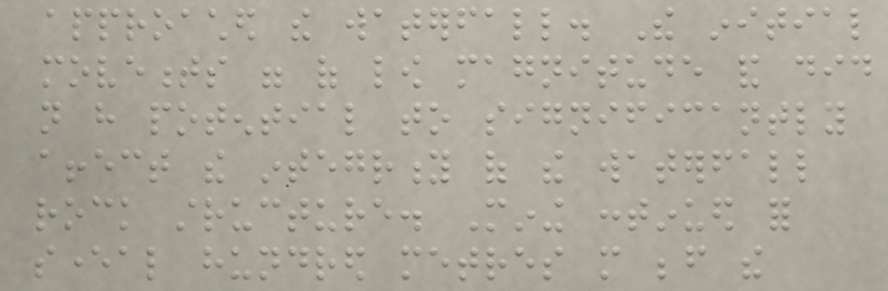approached the waterfall. The initial
movements were of low magnitude and did
not have potential to significantly
affect the integrity of the waterfall
rock structure. Mining continued for
several hundred metres more before the
